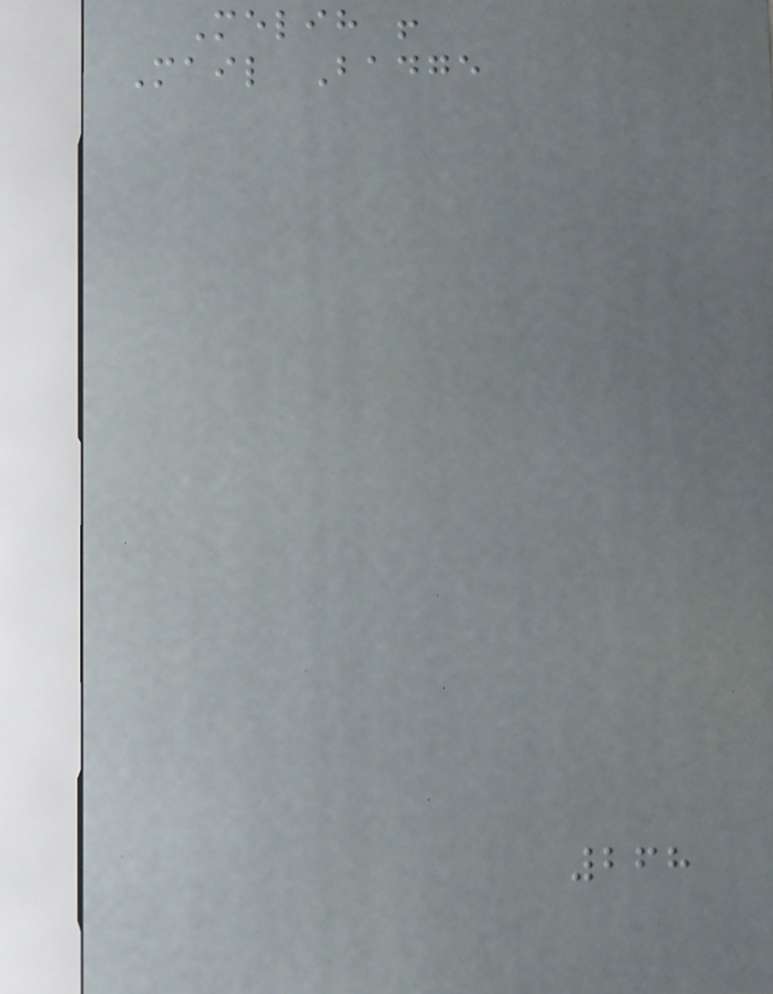Melih !
Mail Badge
268
